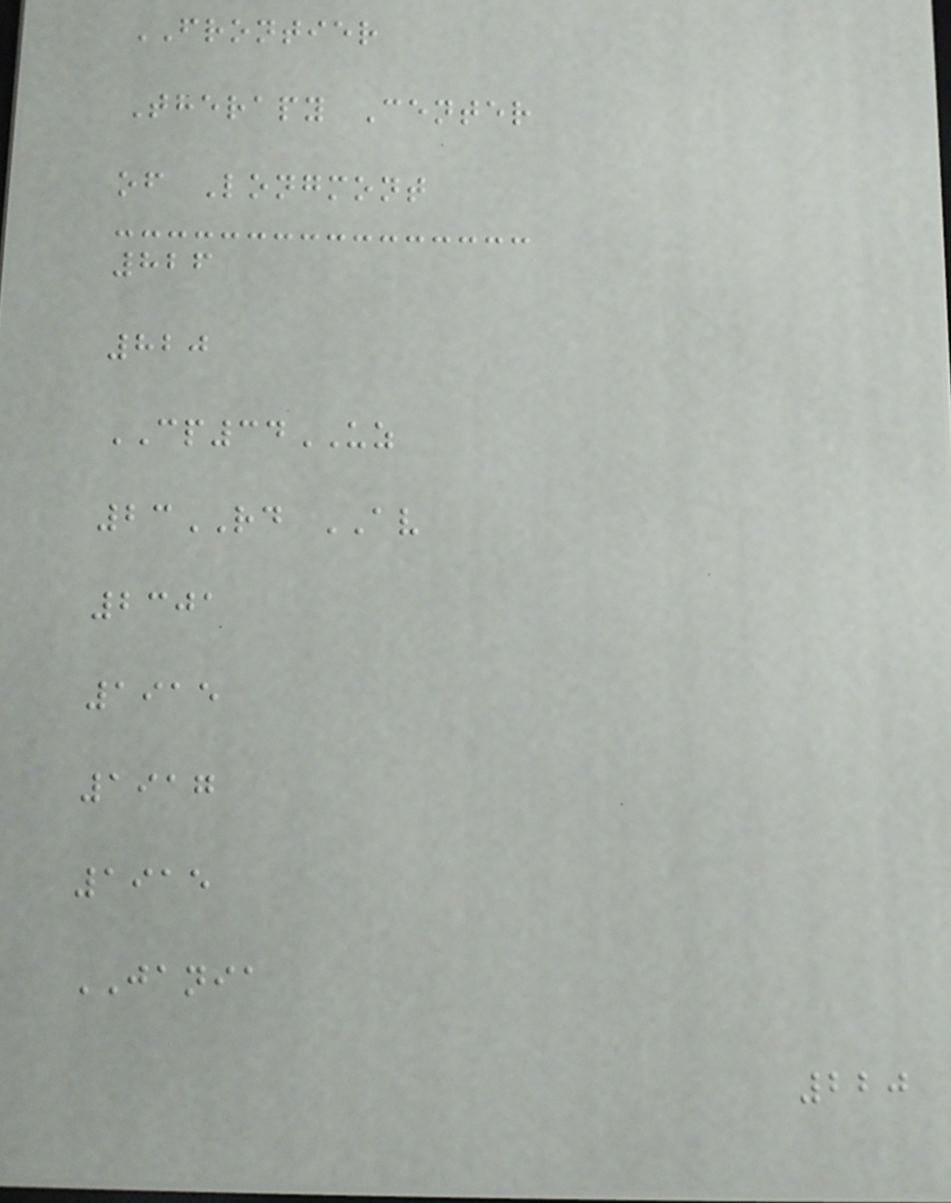FRONTIER
Therapy Center
of Longmont
826
820
CP34UZ
23RD AV
2301
1915
1917
1915
JANIA
220
